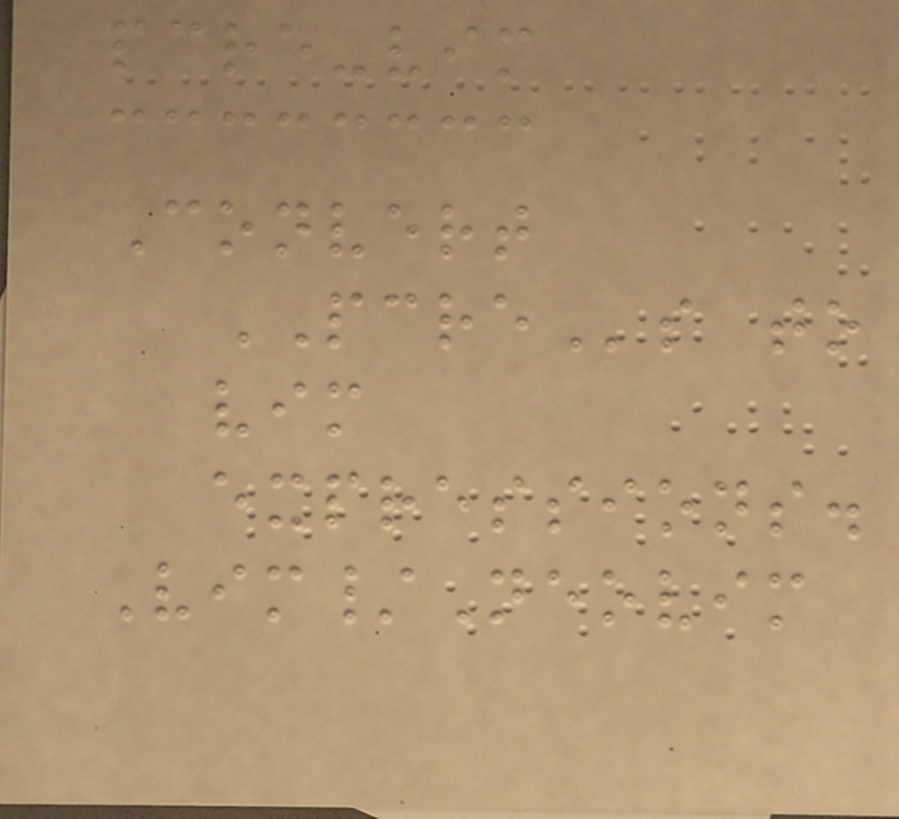pcre-vim
Convert
PCREs to
vim
expressions.
Vim/Neovim
